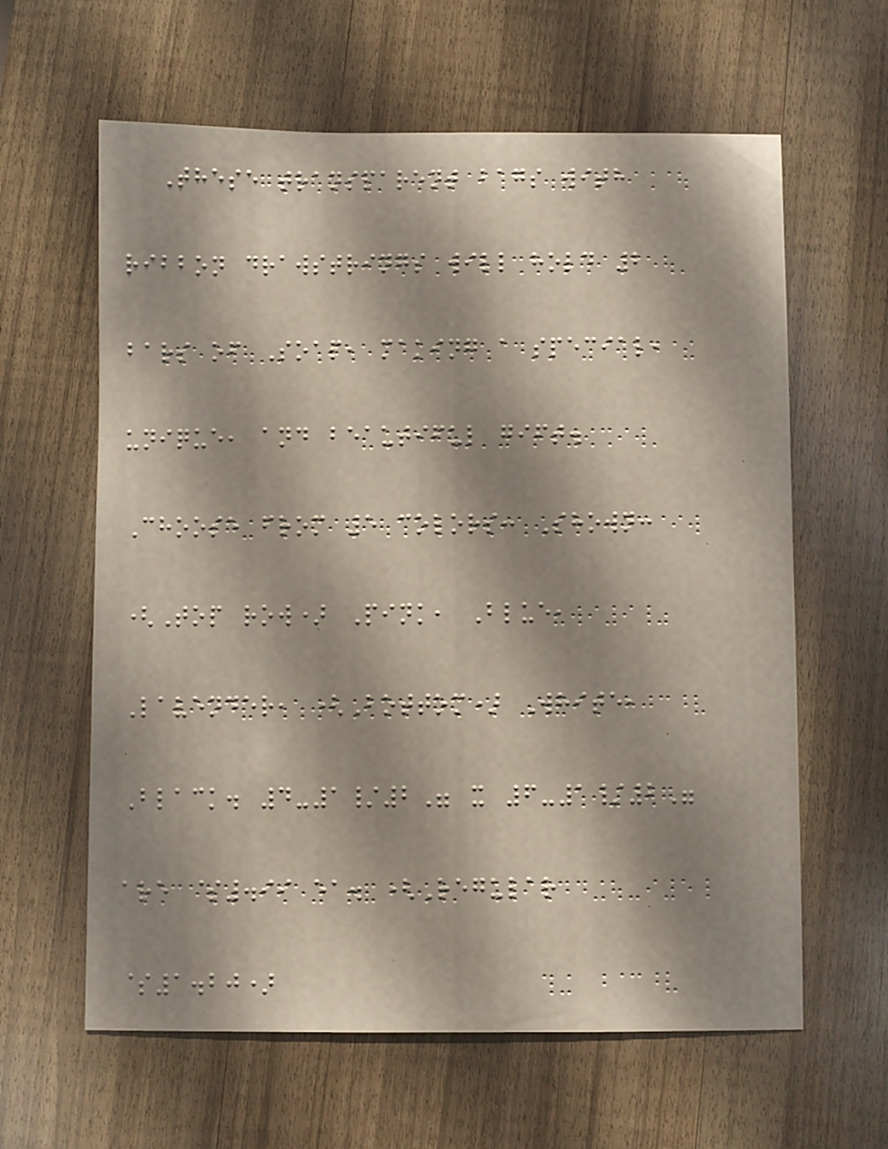These transparent bags with
ribbon drawstrings will hold 2
bars of Soap, making a special,
unique, and beautiful gift.
Choose from 5 colors: Shown:
(Top row) Pink, Blue,
Lavender, (Bottom) White,
Black. 4-1/2" x 6-1/2"
are $.99 ea. (Regular
$1.20)
